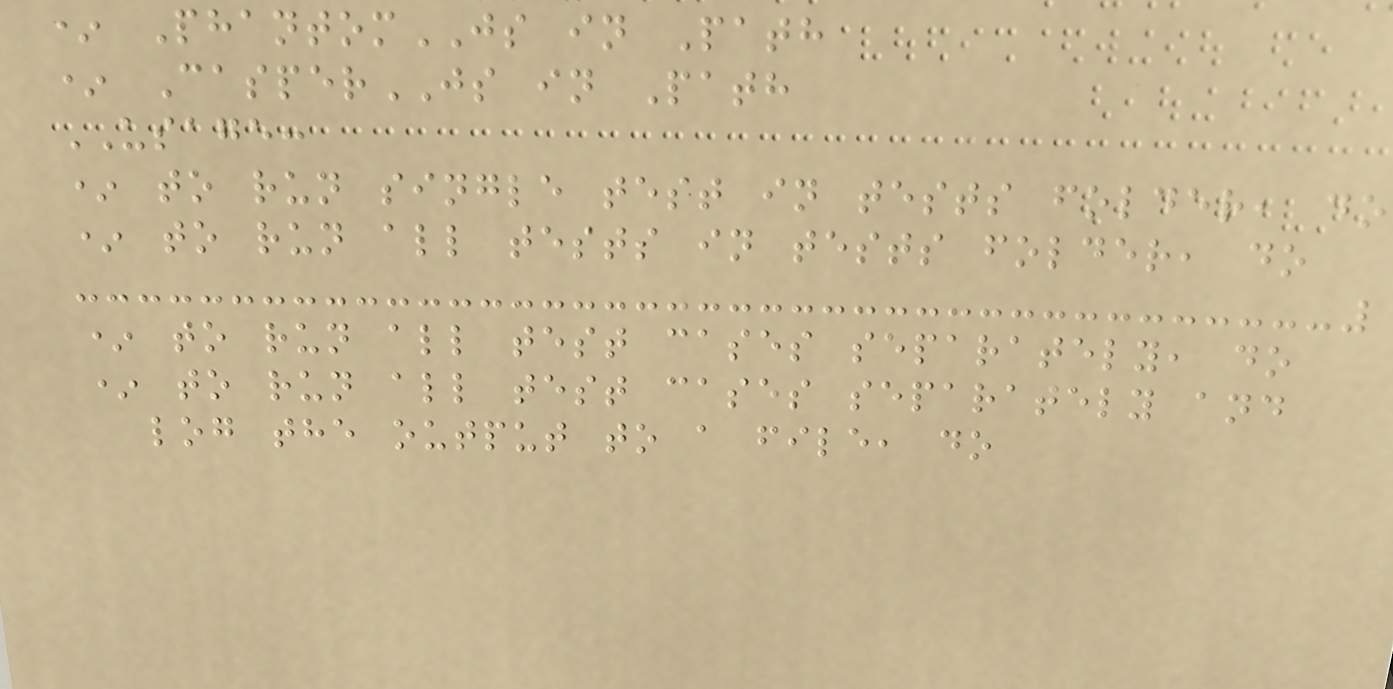* PhantomJS in Path
* CasperJS in Path
USAGE:
* to run single test in tests folder, do
* to run all tests in tests folder, do
* to run all test cases separately, do
* to run all test cases separately and
log the output to a file, do
